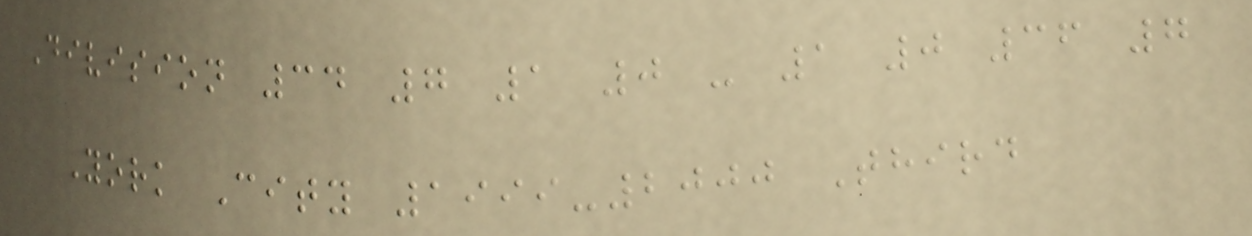Division 34 7 1 0 - 1 0 36 7
York City 1999-2000 Third
